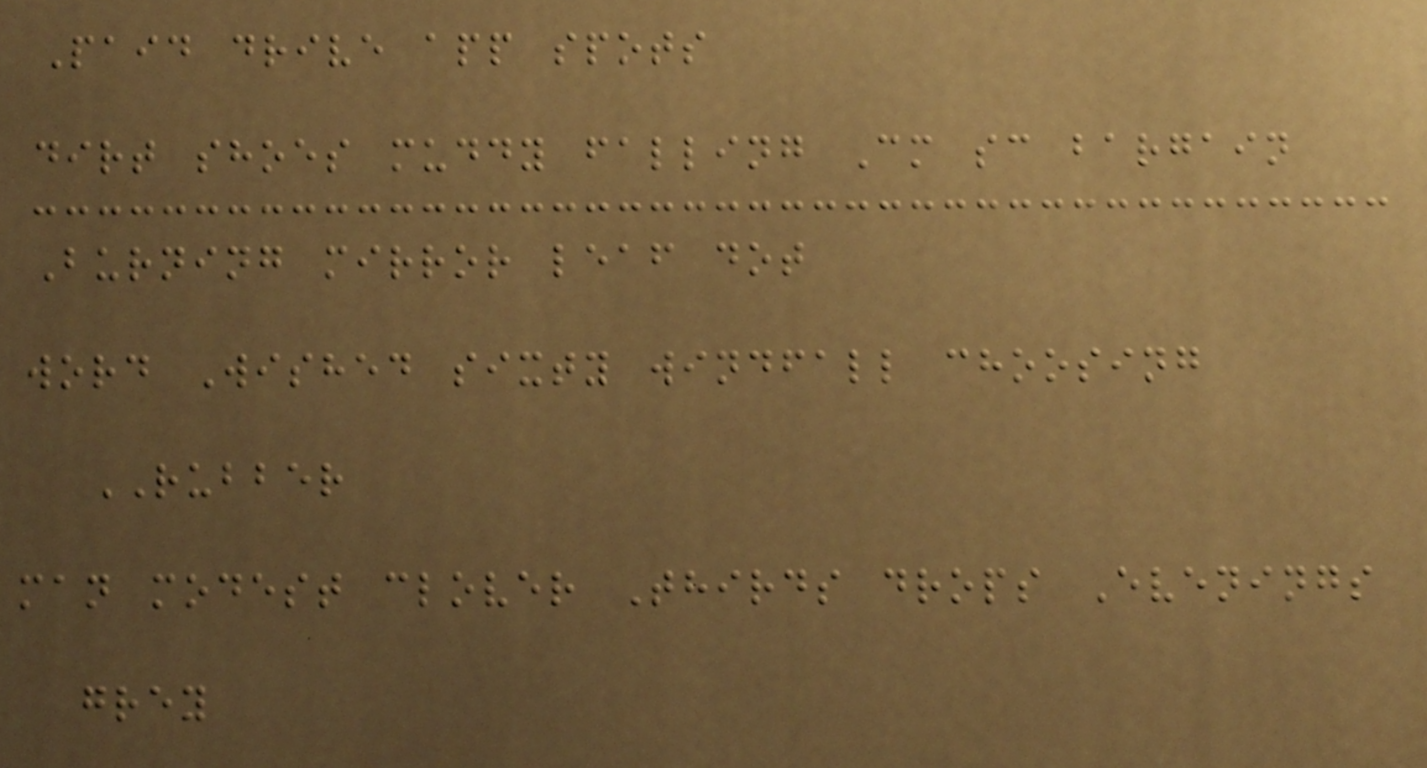Paid drive app spots
dirt shoes muddy falling Cm sc bargain
Burning mirror leaf dot
word Wished sixty windfall choosing
RUBBER
man modest clover Thirds drops Evenings
grey
